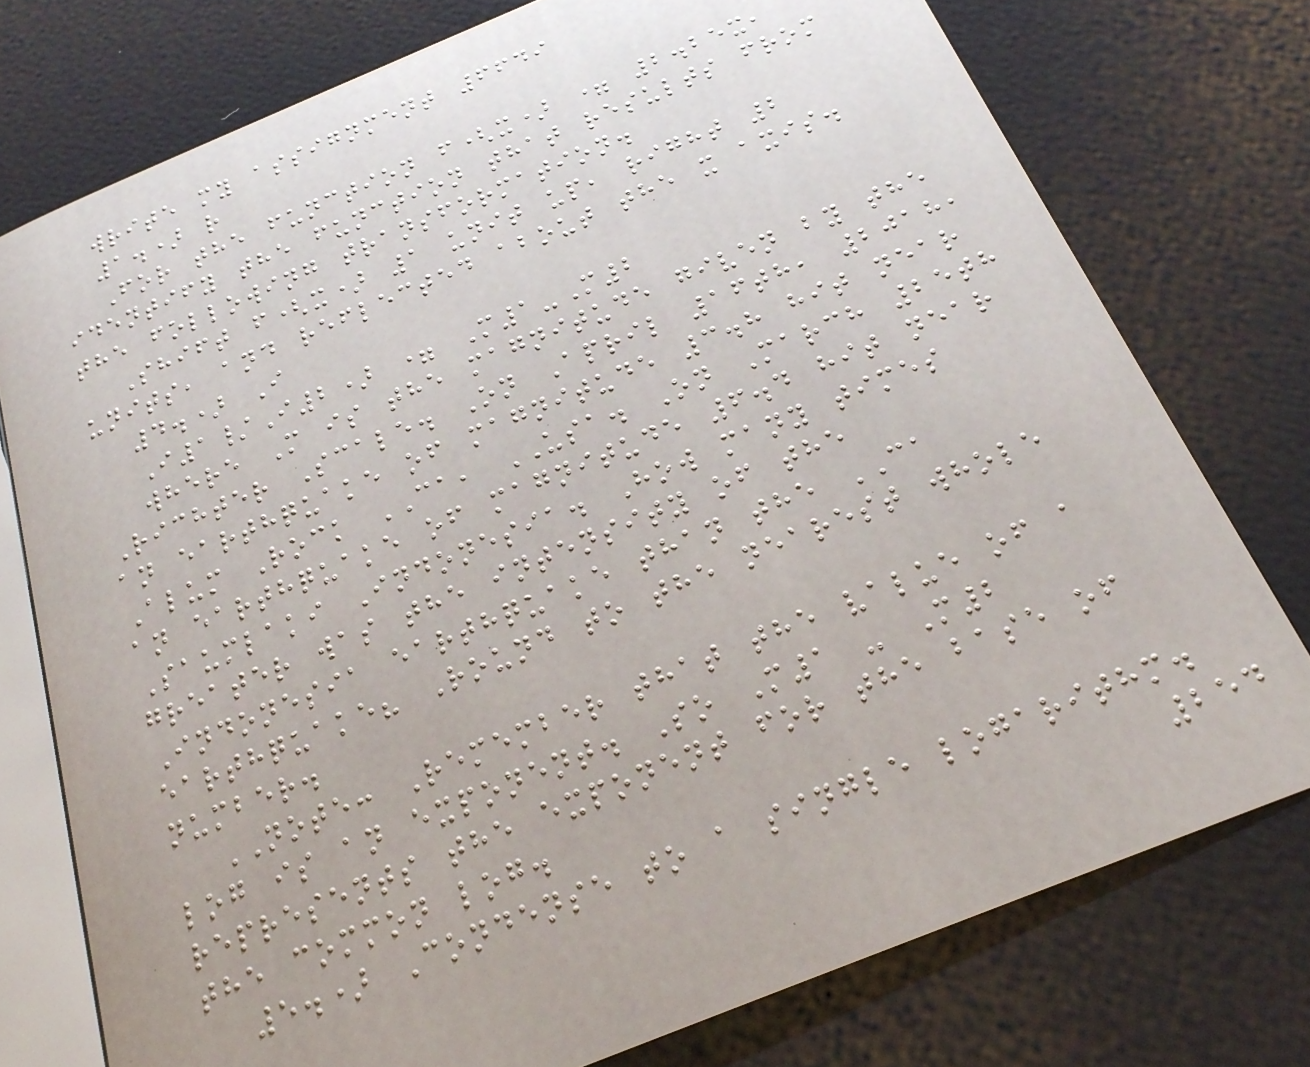write my assignment 6649
1.) r
For the function f(x) = 2.25x,
identify the function that results from
the following transformation.
Shift f(x) 1 unit up, right 2
units, and reflected about the x axis.
4.) I
I1/I2) = M1-M2
where M is the magnitude given by the
Richter Scale. On April 16th, 2018,
an earthquake of magnitude 3.8 hit near
Alum Rock CA, USA. On March 25th
an earthquake of magnitude 6.4 hit near
Saumlaki Indonesia. How many times
greater was the intensity of the
Indonesia earthquake than the CA
earthquake? Round to the nearest whole
number.
NOTE: Remember that the value of a
log is an exponent. So M1 - M2
represents the exponent for the base of
the common log.
5.) Condense to a single logarithm.
254
